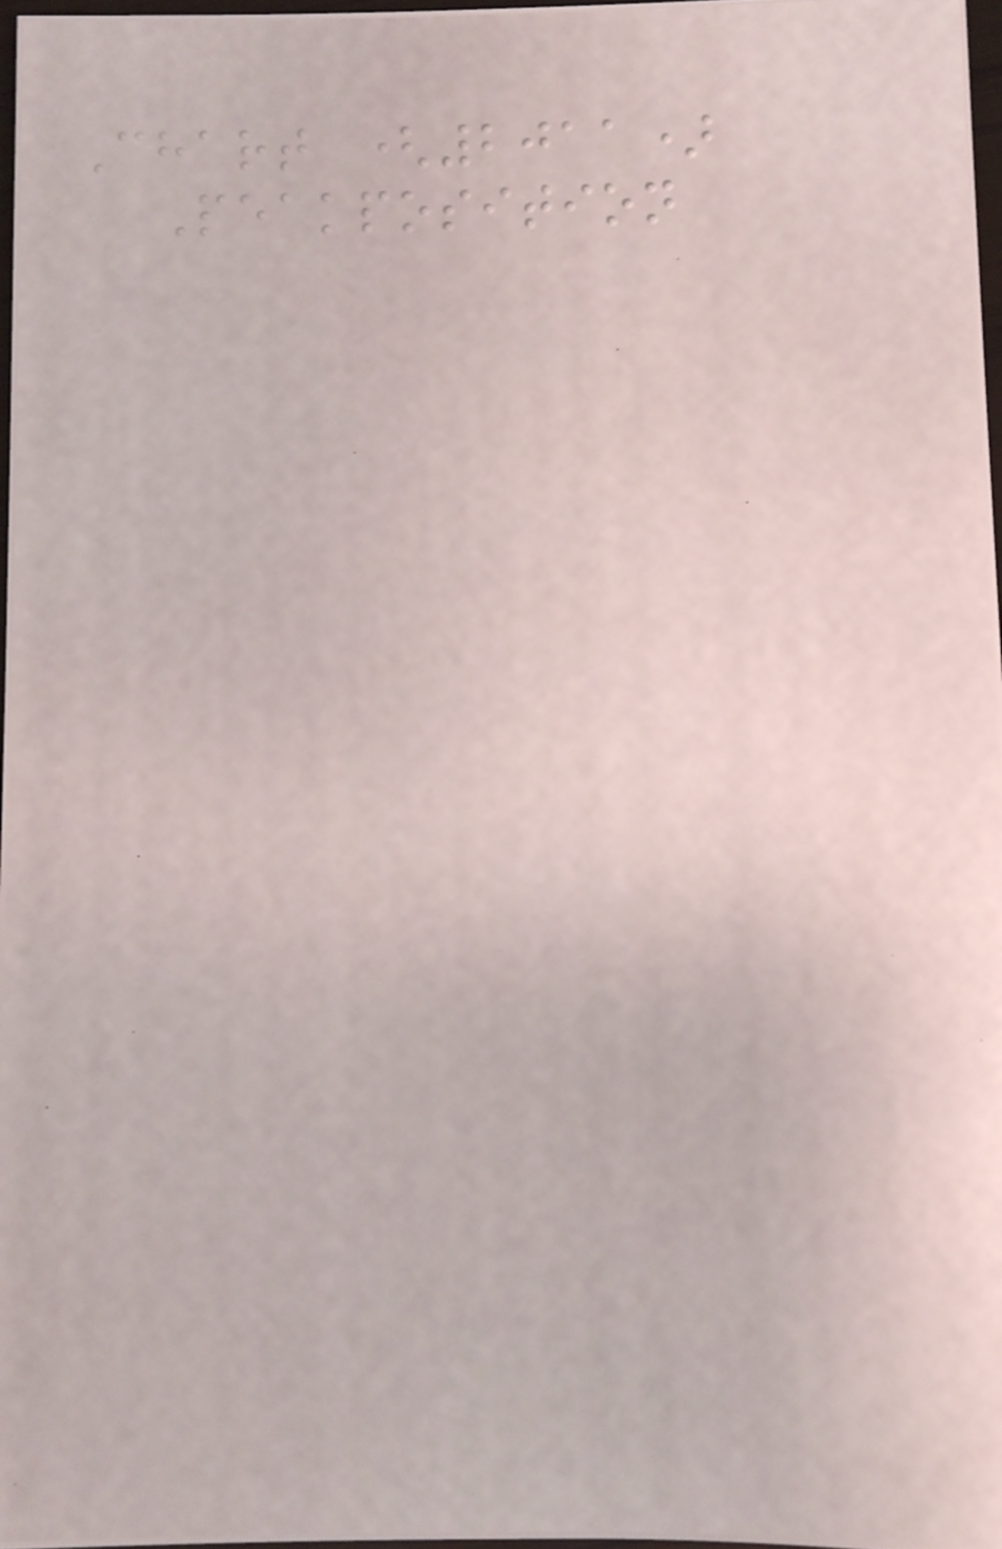Chart (2011)
Peakposition
